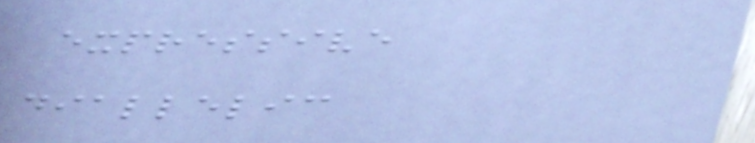expressive
diallelic
